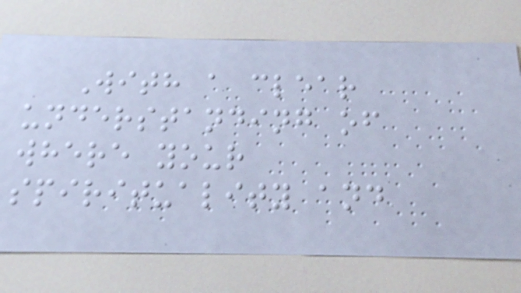With a clear
understanding of
where your
spirituality and
